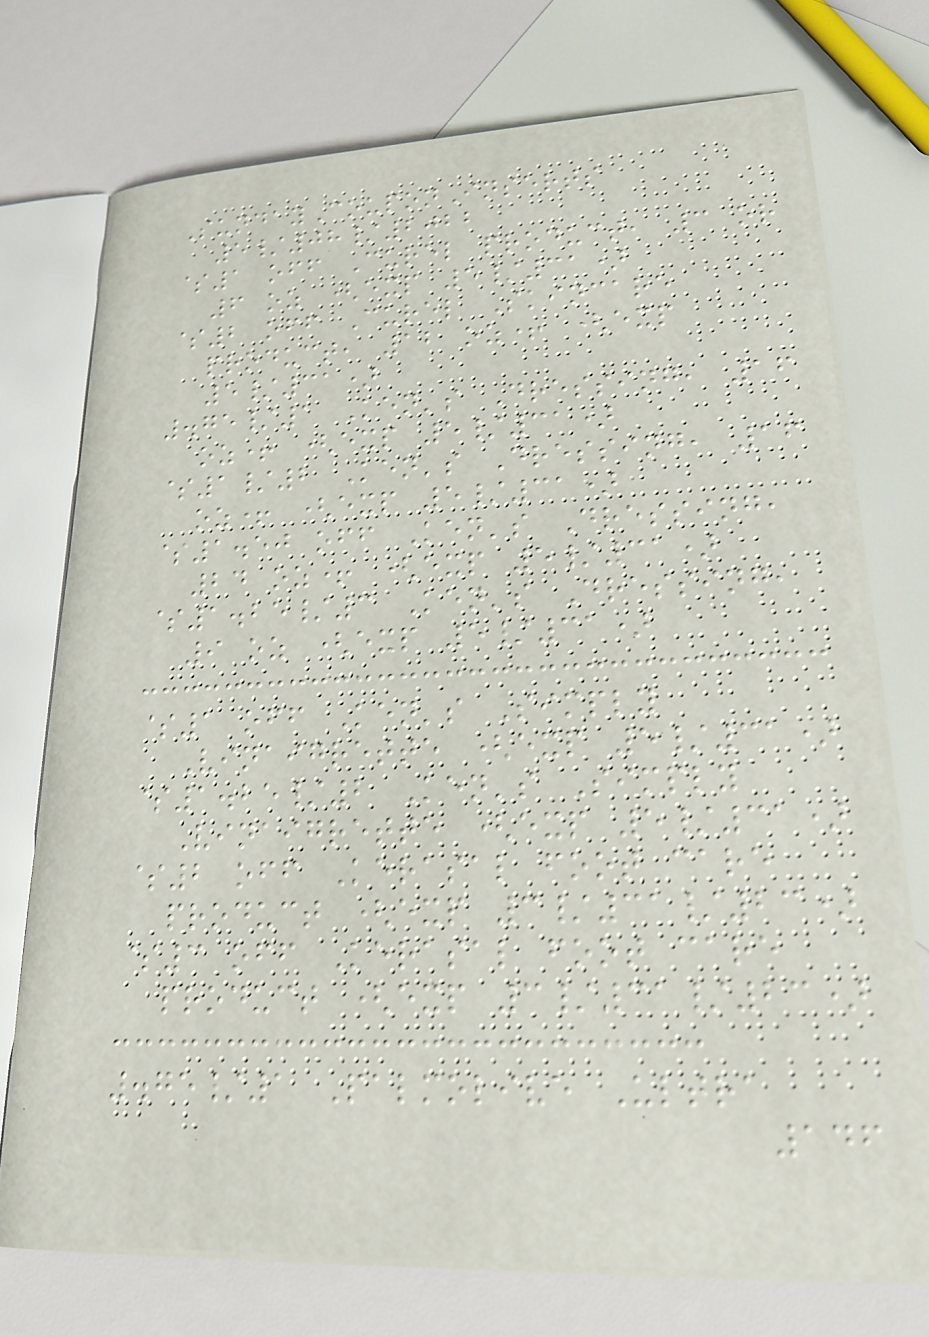SundayCouponInserts
5/08/2022
$1 off Curel product, 3 or
6 oz (exp 5/31)
$2 off Curel Skincare
product, 12 oz+ (exp
5/31)
.75/1 Ken's Dressing, 16
oz+ (exp 5/31)
$1/2 Ken's Dressing, 16
oz+ (exp 5/31)
$1.50 off Ken's Dressing,
24 oz+ (exp 5/31)
$1.25/3 Ken's Dressing,
9 oz (exp 5/31)
$1 off Ken's Simply
Vinaigrette (exp 5/31)
$1.25/2 Ken's Simply
Vinaigrette (exp 5/31)
$2 off Kerasal foot care
product (exp 3/31/23)
$3 off Kerasal foot care
product (exp 3/31/23)
.75/1 Palmolive Ultra
146
